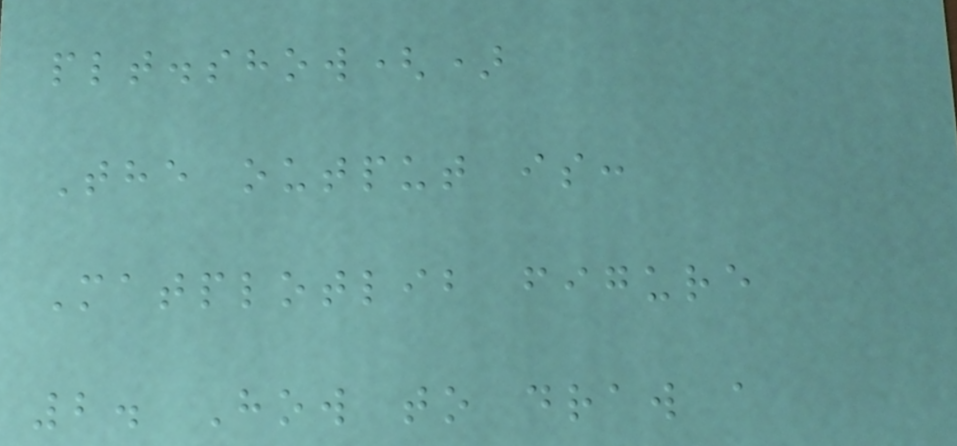plt.show()
The output is:
Matplotlib figure
2. How to draw a
